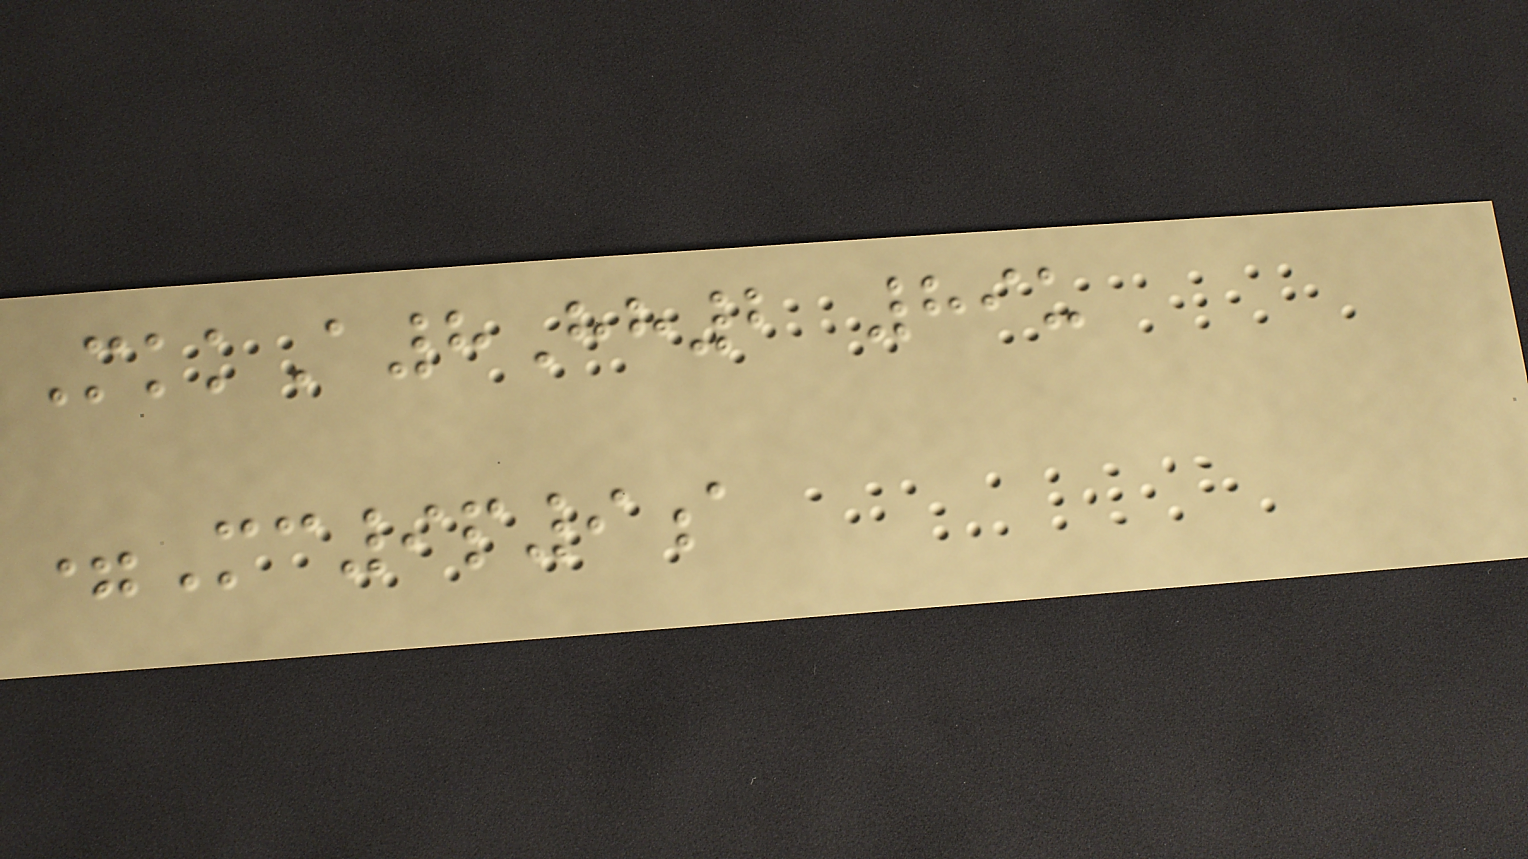MkkA8Hh2 89u
=Mc9p9a
